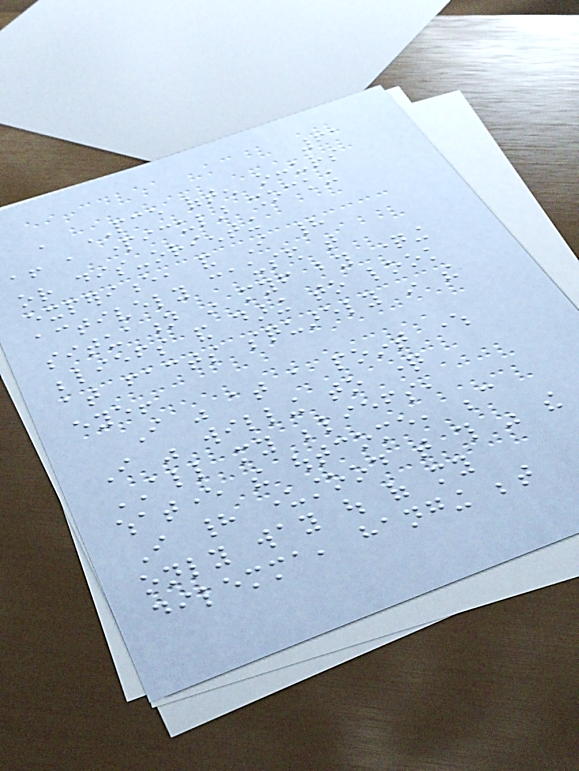61
a PCE often occurs
after a particular shocking
or dis-orienting
experience, and I had
actively caused that
situation in myself by questioning
beliefs and daring to look
at facts squarely in the
eye!
I was at a point where
I was willing to question
ALL my beliefs,
whatever the outcome, because
I had understood that this was the
only way out of my
dilemma, hanging between
